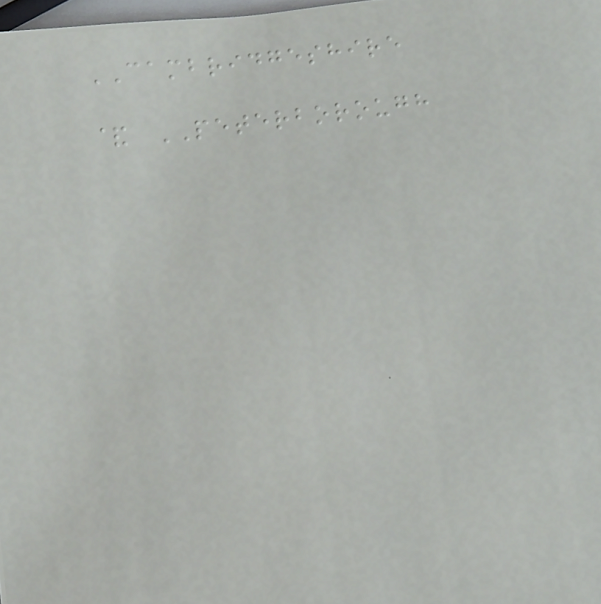CAMBRIDGESHIRE
& PETERBOROUGH
